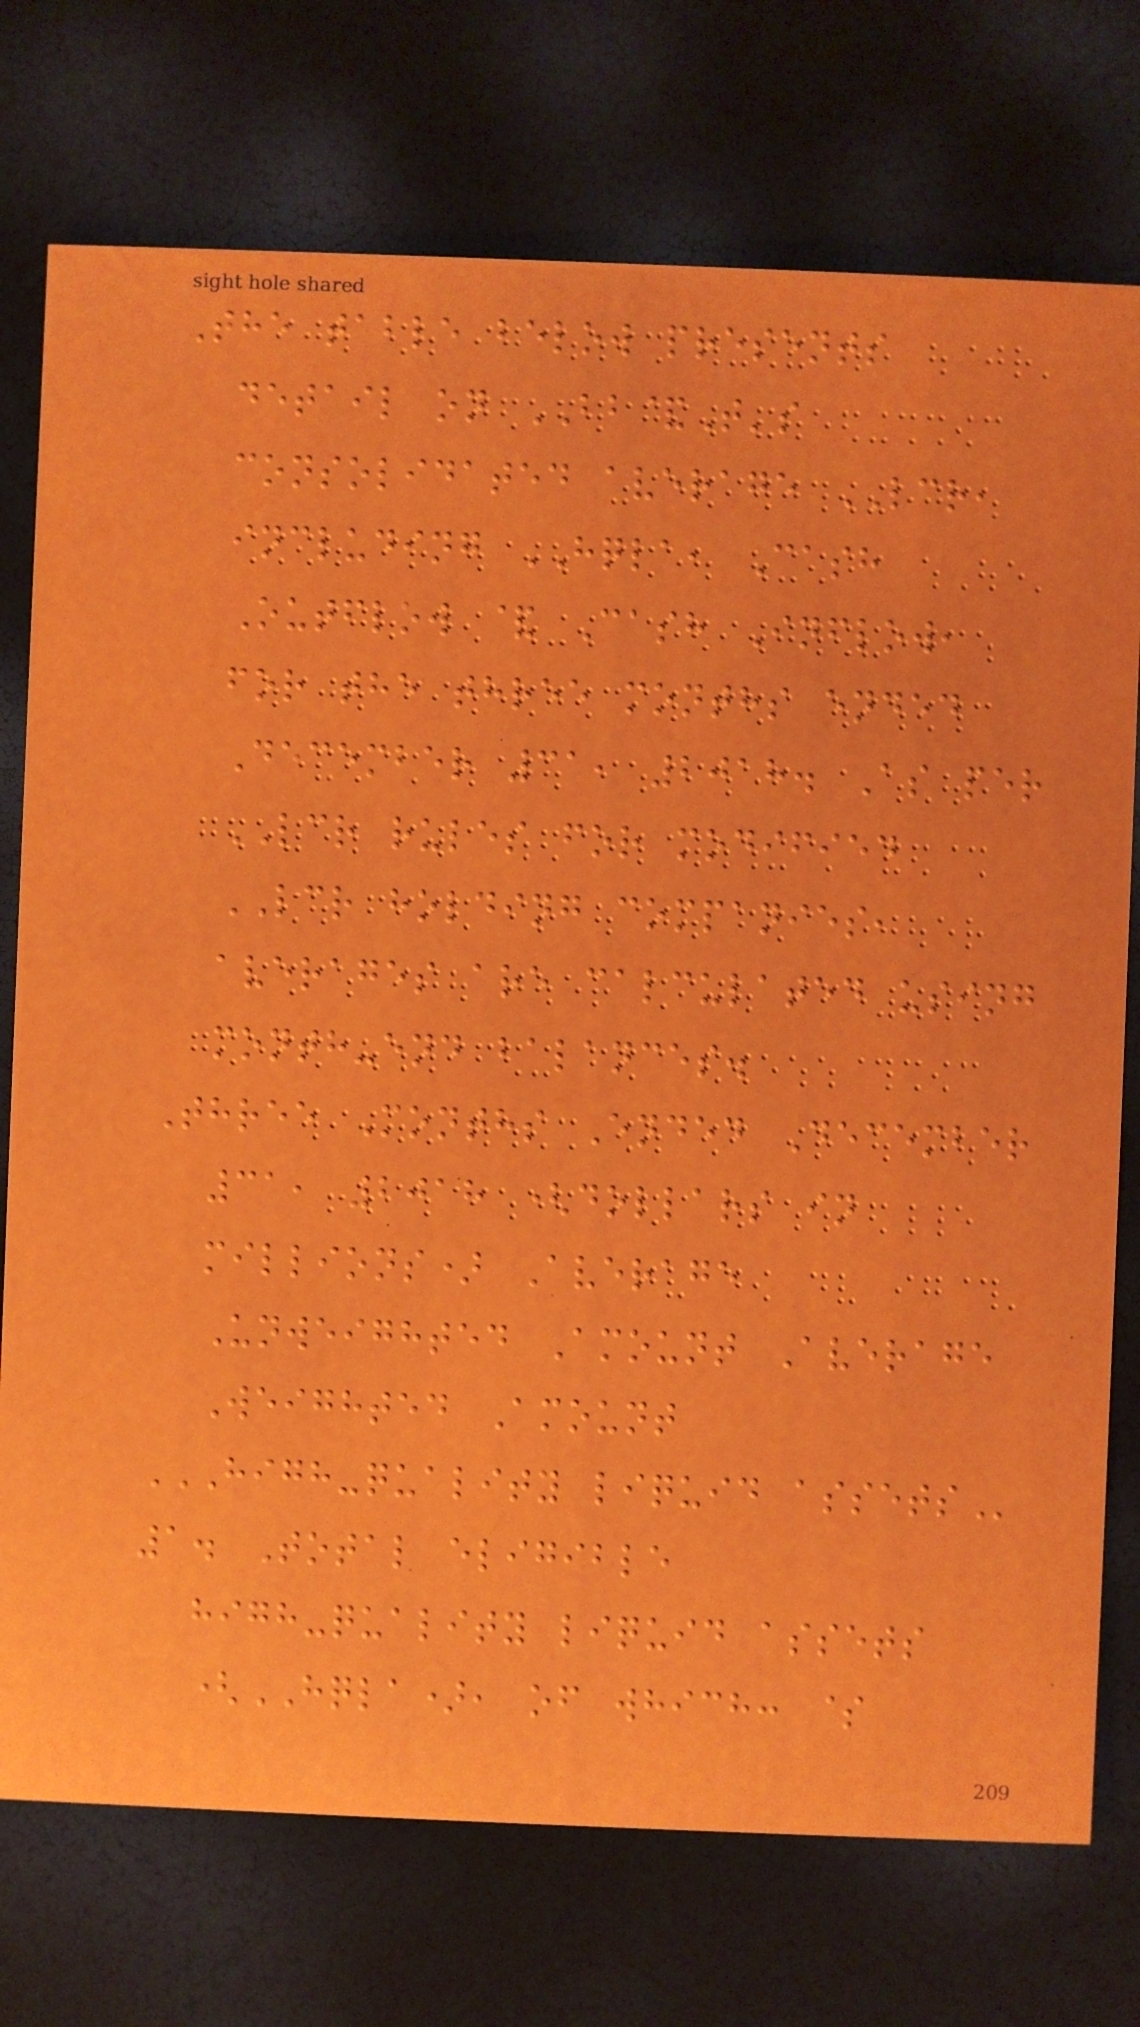The table below presents
detail on BB&T's
consolidated average LCR,
including HQLA, Cash
Outflow & Cash Inflow,
for the three months ended
December 31, 2018. As per
LCR rules for modified
LCR holding companies,
averages are calculated using
month-end balances.
Three Months Ended December
31, 2018 (dollars in
millions) Average
Unweighted Amount Average
Weighted Amount
HIGH-QUALITY LIQUID ASSETS
1. Total eligible
high-quality liquid assets
(HQLA), of which: $
